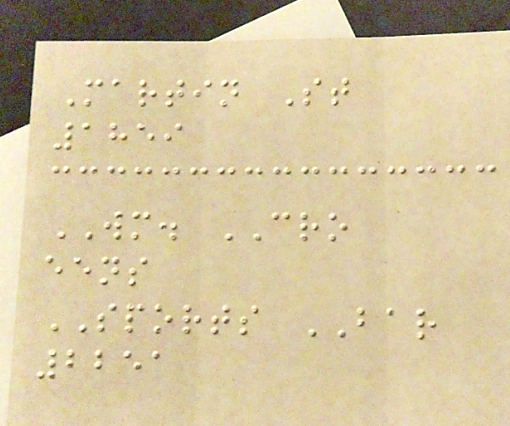Martin St
1859
WM. CRO
eens
SPORTS BAR
2251
